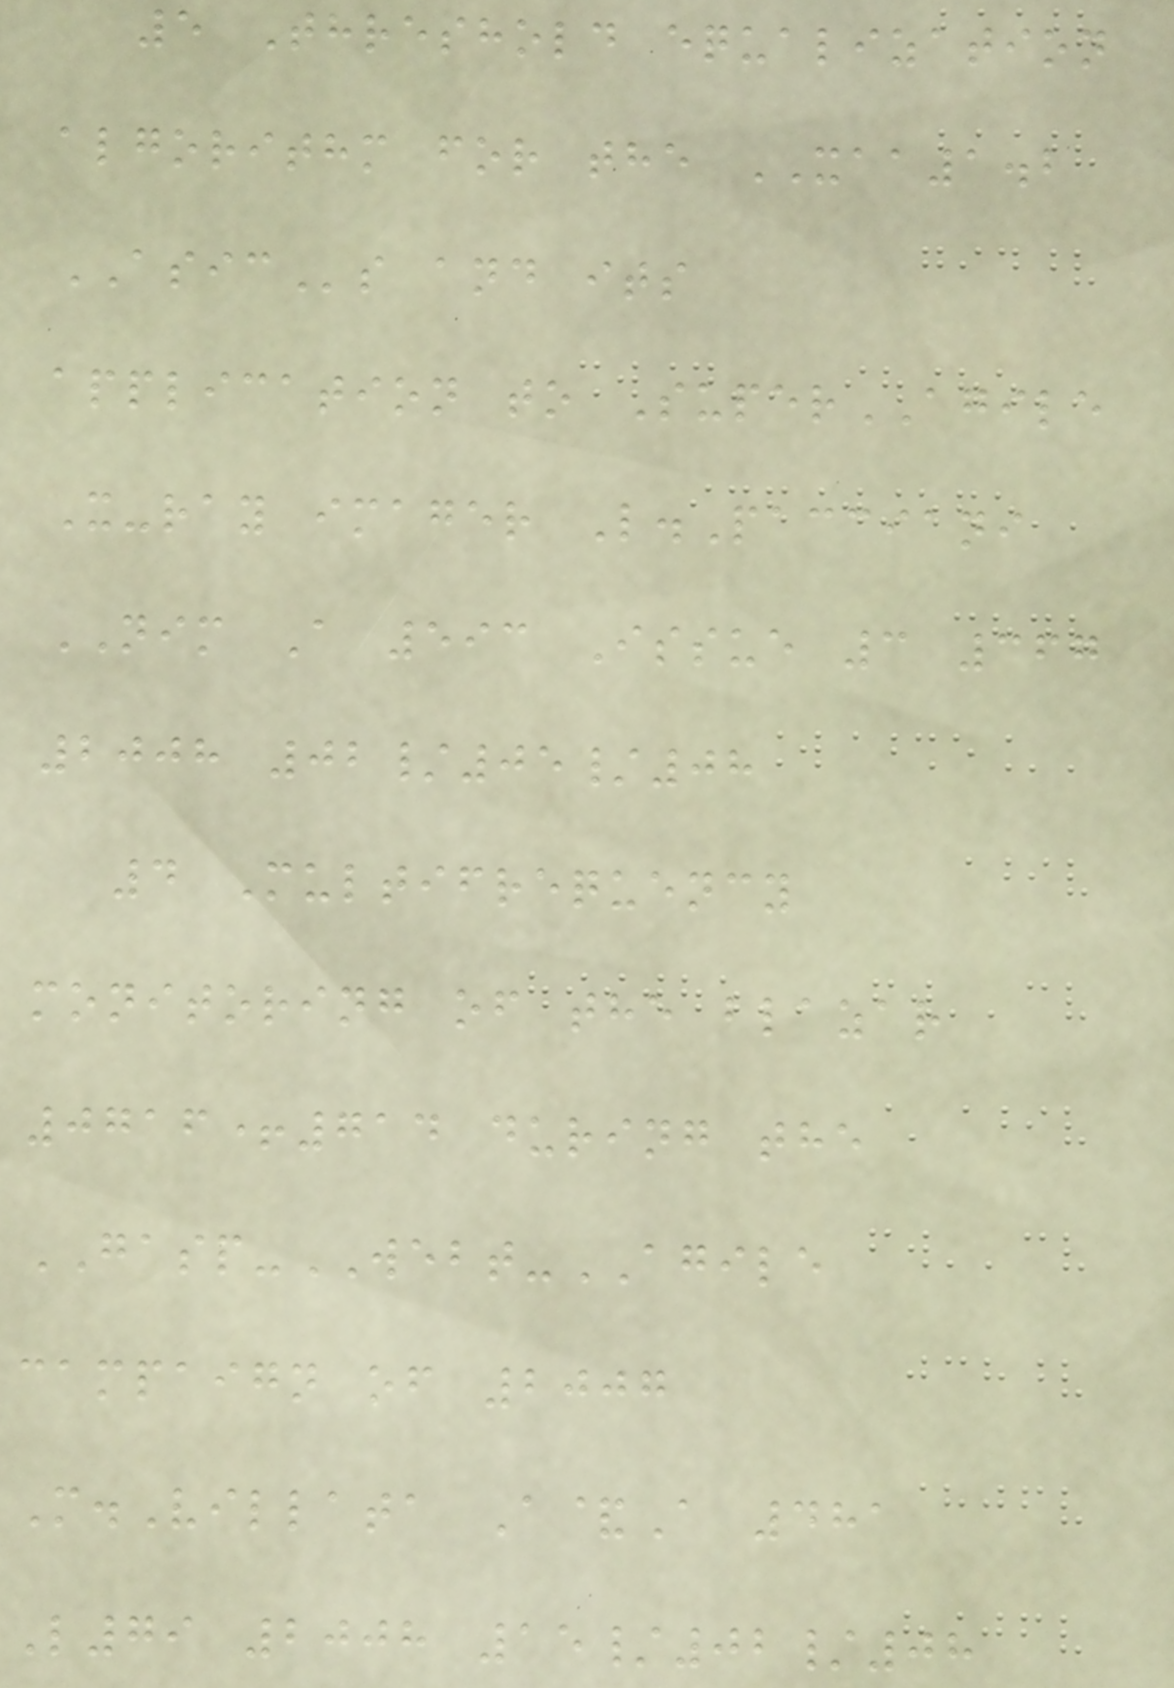5 Threshold equalization
algorithm for the XAA1.2
ASICs and its
application to SuperAGILE
X-ray imager L.Pacciani
NIM A 593 Issue 3 367
2008 02/05/08
4 Multifrequency
monitoring of the blazar
0716+714 during the
GASP-WEBT-AGILE
campaign of 2007
M.Villata A&A 481
L79 2008 15/02/08
